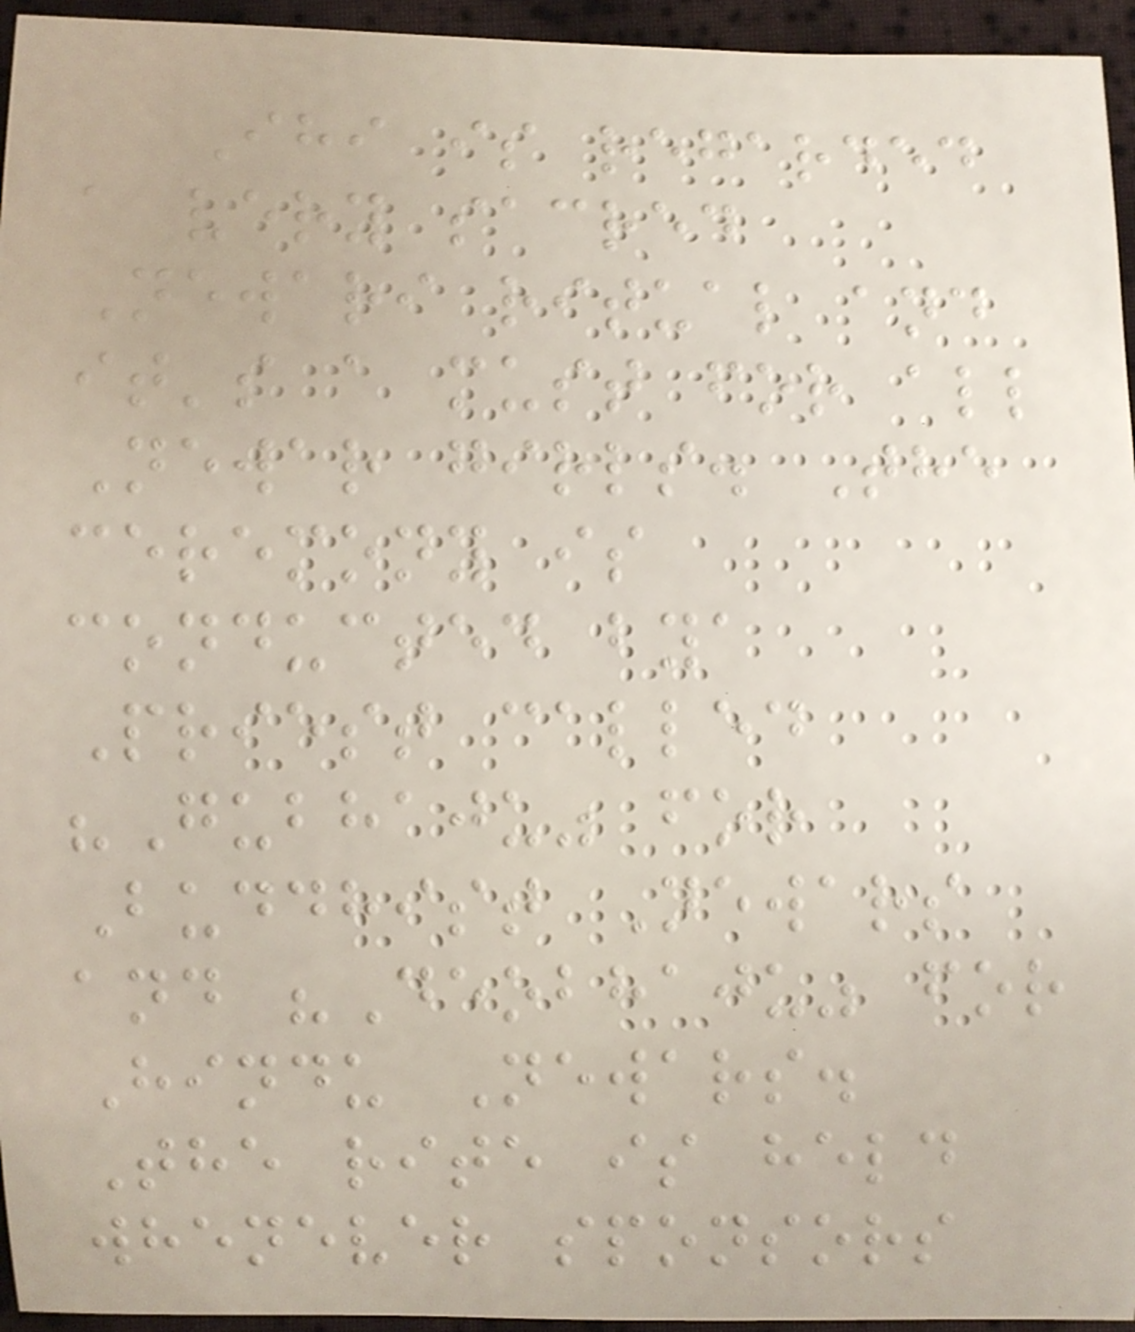Ihi is regarded
a very sacred
Newari ritual and
it's a must for all
Newar girls. The
ceremony is
conducted bya
Priest called
"Gubhaju" for
Buddhist Newars
and "Deobhaju" for
Hindu Newars.
The rite is held
whenever sponsors
